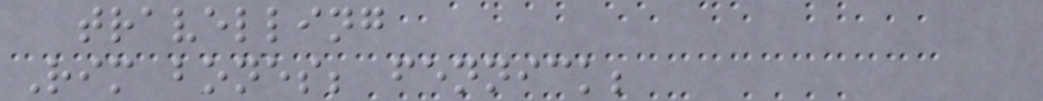travelling
Rim bones; fennick;
